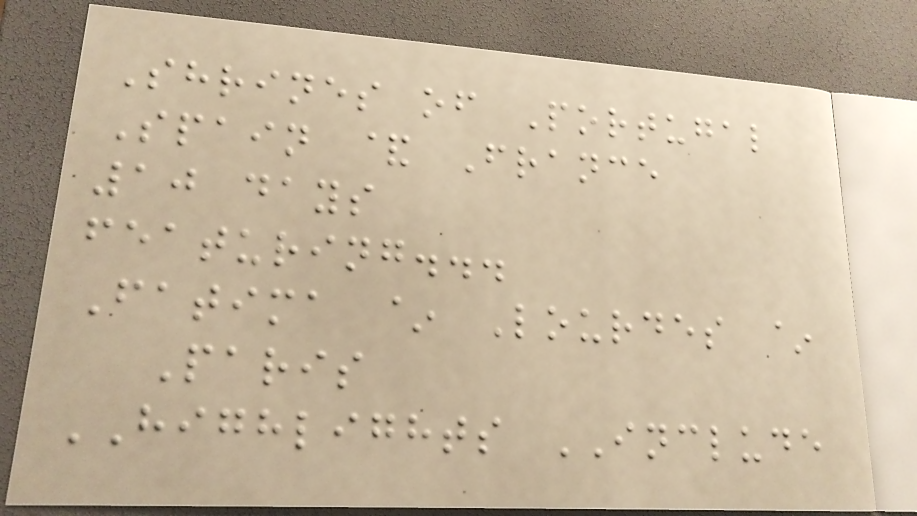Shrines of Portugal
Spain & France
10 days
featuring...
Fatima ~ Lourdes ~
Paris
HIGHLIGHTS INCLUDE
